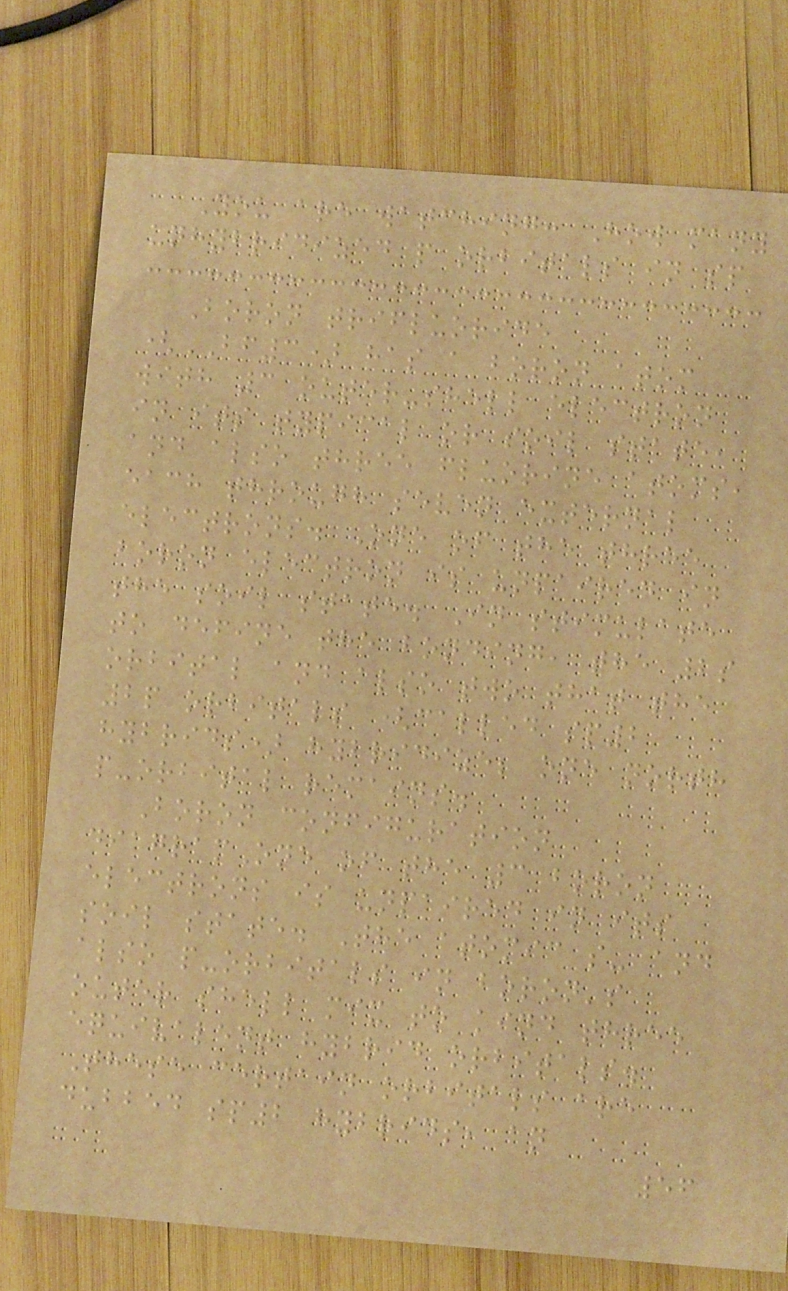You are watching: How many
unhybridized p orbitals in sp
Boron trifluoride
(BF3) has a boron atom
with 3 outer-shell electron
in its typical or soil state,
and also three fluorine atoms,
each through seven external
electrons. One of the three
boron electron is unpaired in
the soil state. In stimulate
to define the bonding, the 2s
orbital and also two that the
2p orbitals (called sp2
hybrids) hybridize; one north
p-orbital remains.
Boron configuration
diagramOne of the 3 boron
electrons is unpaired in its
soil state. The atomic s- and
also p-orbitals in boron's
outer shell mix to kind three
equivalent hybrid orbitals.
These certain orbitals are
dubbed sp2 hybrids, an
56
